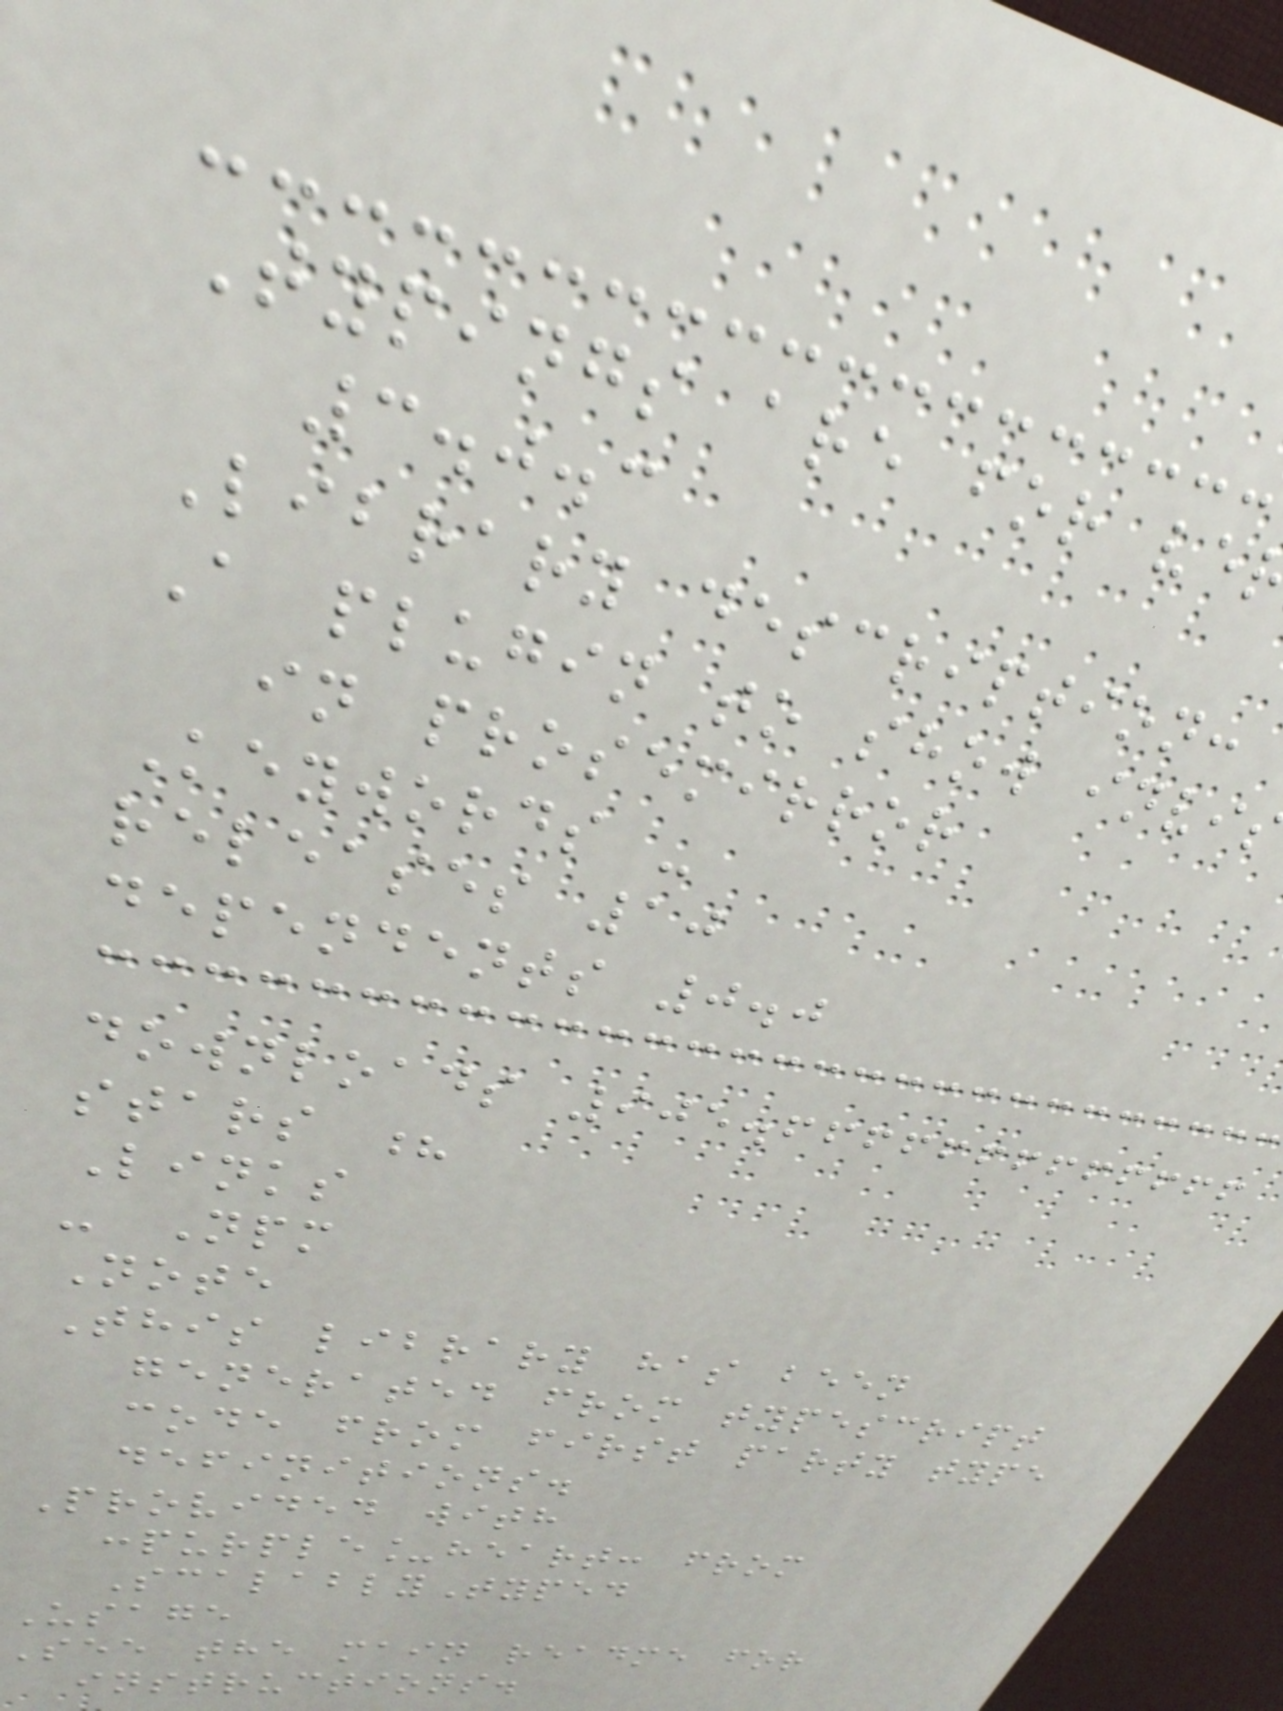Typings are for ve
3.0.3
Library description:
A plugin to show invi
in prosemirror
Keywords -
releases 10
dependents 0.0
downloads 905.6666666666666
stars ?
Links
- Npm
Note
This library has been
generated from typescript
code from first party type
definitions.
Provided with
:purple_heart: from
ScalablyTyped
Usage
See the main readme for
instructions.
